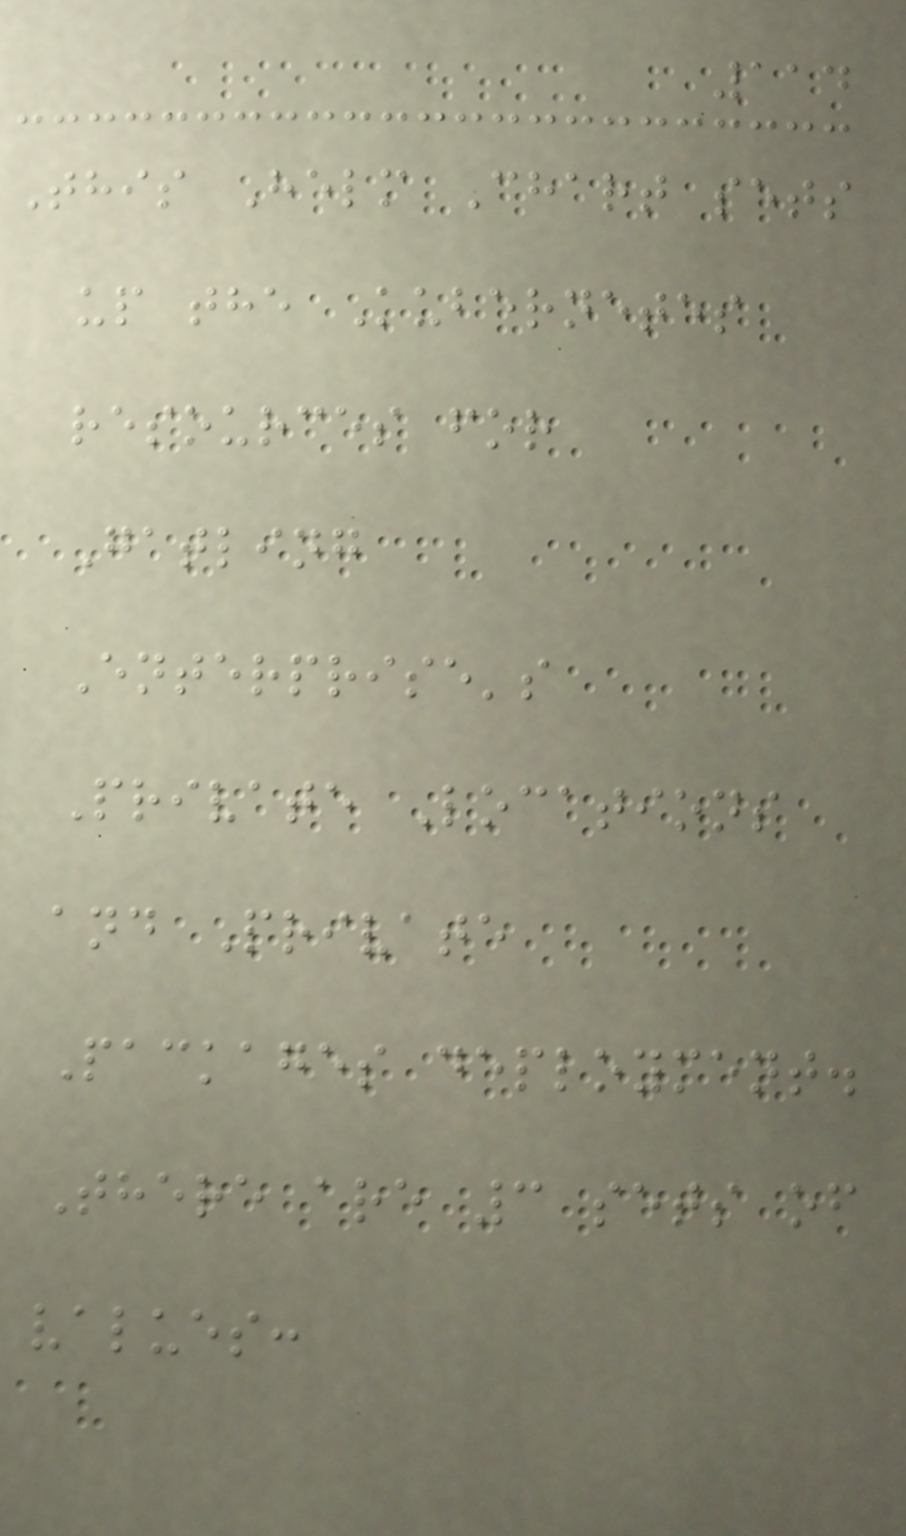114
This Helm Chart sets
up the Kubernetes
resources for
Gatling
Enterprise's
Private Locations
and Private
Packages deployment.
There are 3 sets of
values:
